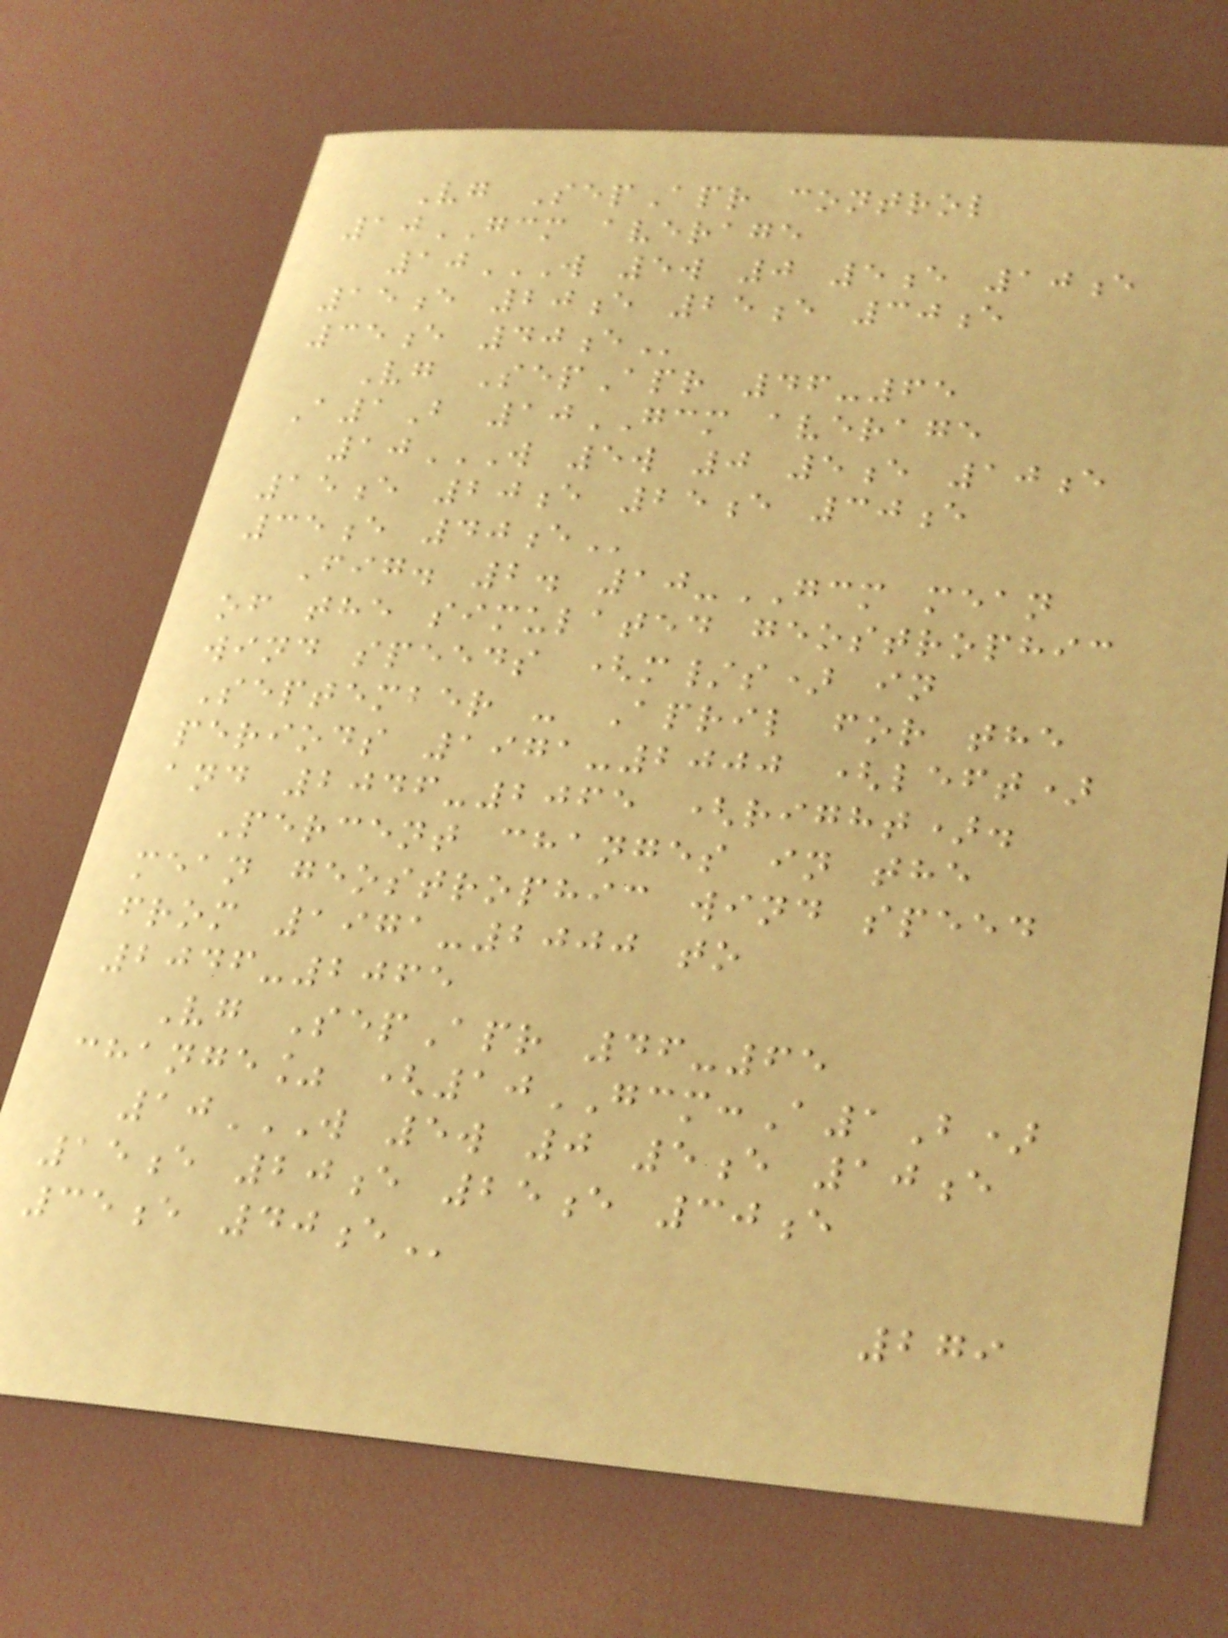Vg SepApr control
10GCM average
10W 5W 0 5E 10E
15E 20E 25E 30E
35E 40E
Vg SepApr 46-65
A1B 10GCM average
10W 5W 0 5E 10E
15E 20E 25E 30E
35E 40E
Fig. 2. 10-GCM mean
of the simulated geostrophic
wind speeds (m/s) in
September - April for the
periods 1971-2000 (left)
and 2046-2065 (right).
Percent changes in the
mean geostrophic wind speed
from 1971-2000 to
2046-2065
Vg SepApr 46-65
change% (10GCM:A1B)
10W 5W 0 5E 10E
15E 20E 25E 30E
35E 40E
279
